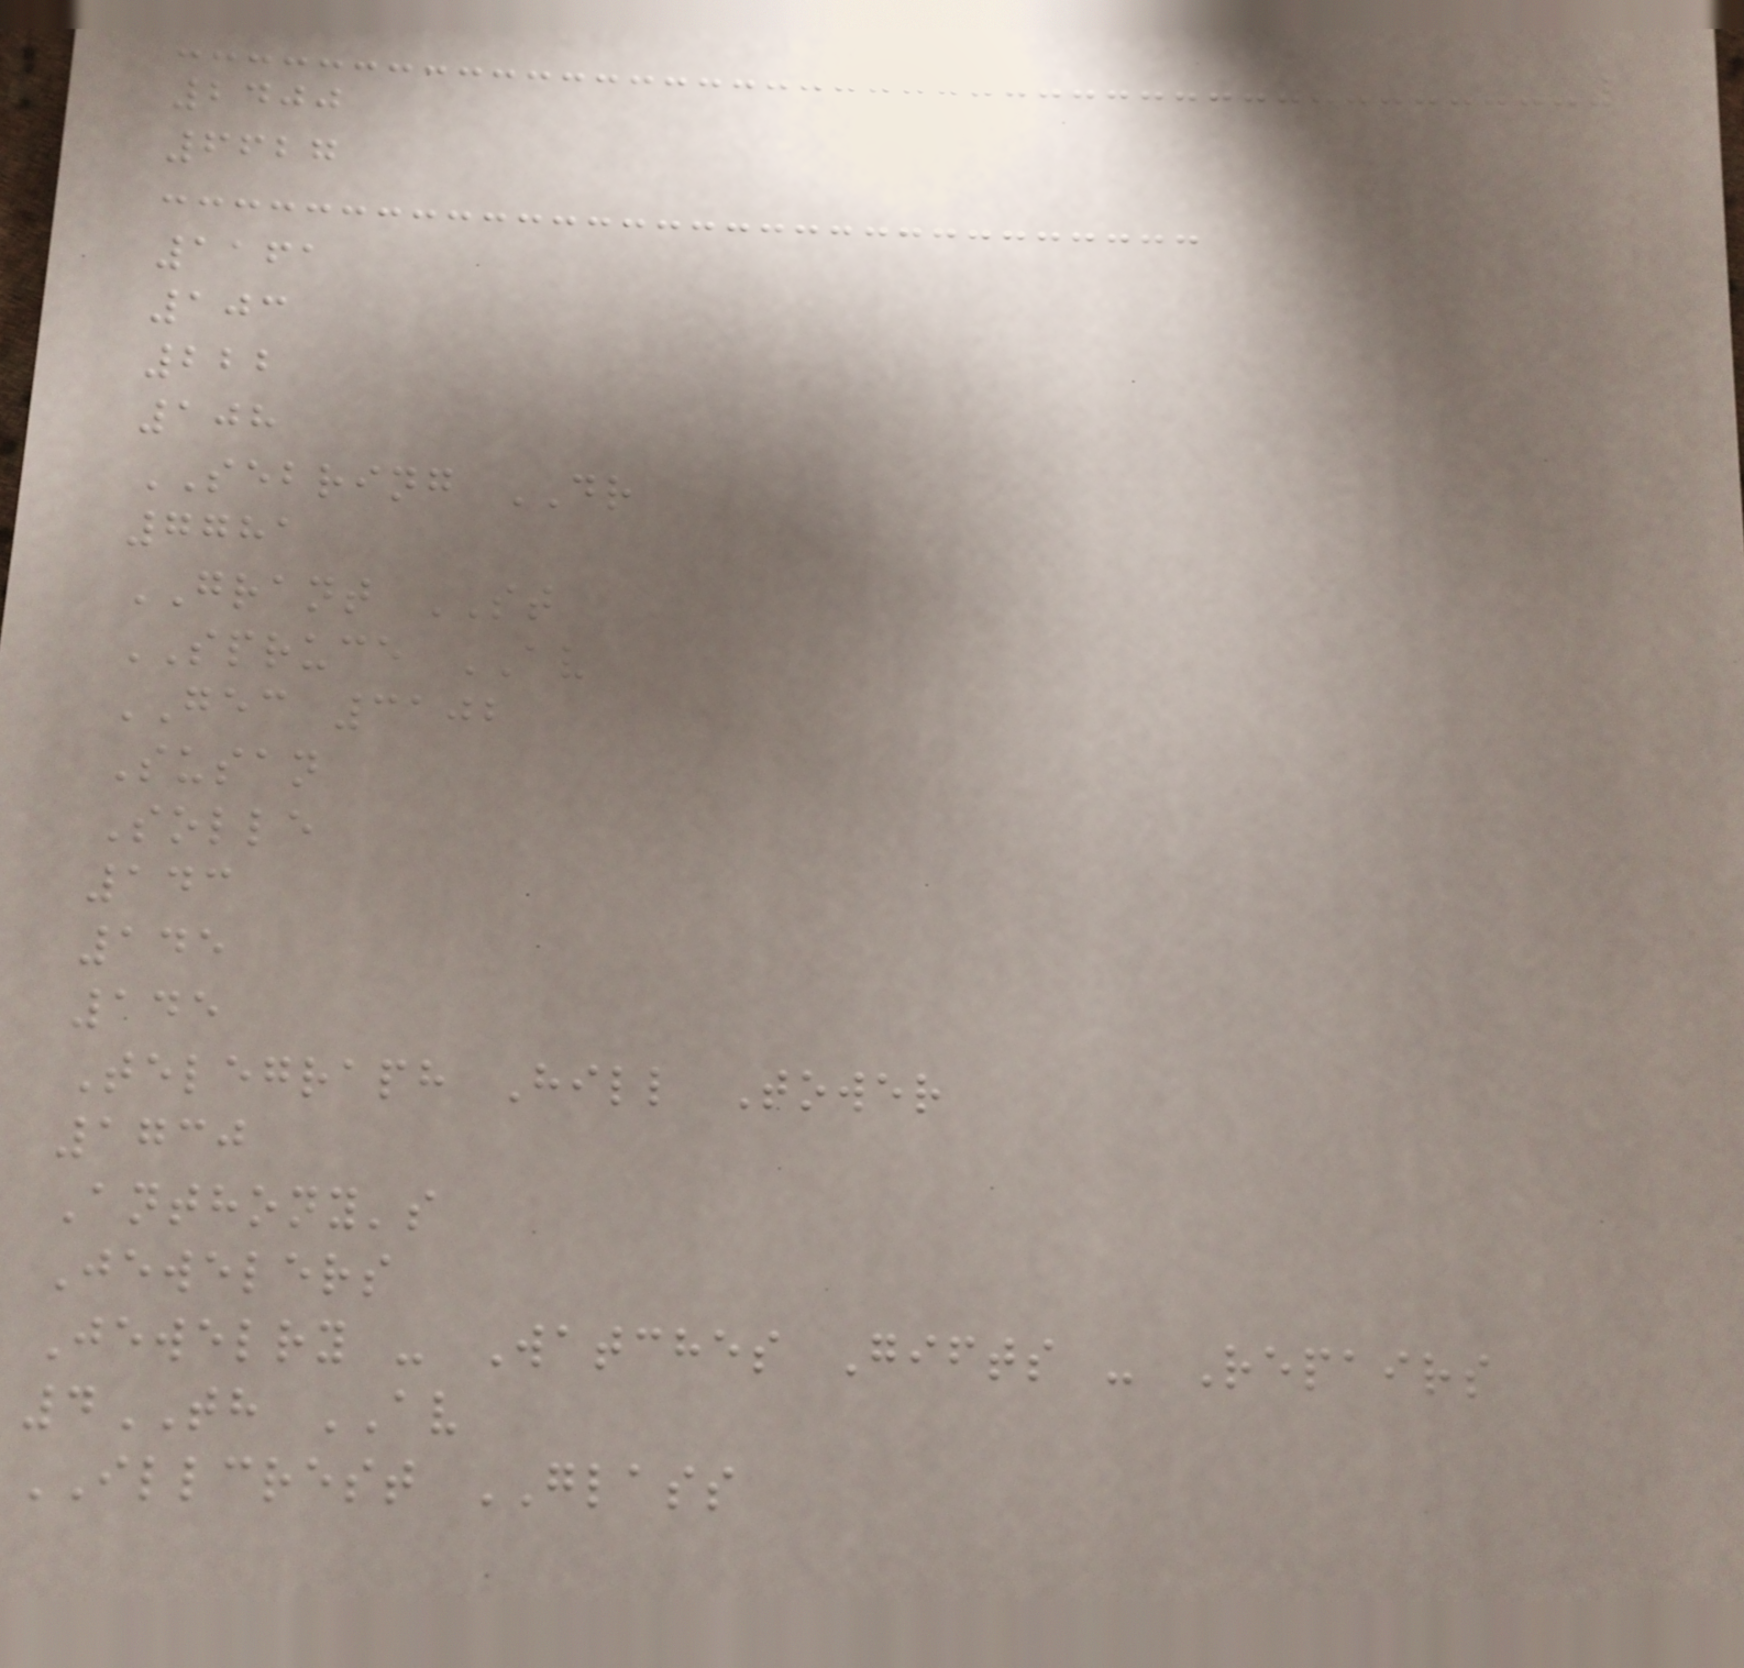2400
6627
1161
103
222
108
SEBRING DR
7781
GRANT ST
SPRUCE AV
GEC 3102
Susan
Solle
143
145
145
Telegraph Hill Tower
1730
Anthony's
Jewelers
Jewelry - Watches Gifts - Repairs
4TH AV
ILLCREST GLASS
